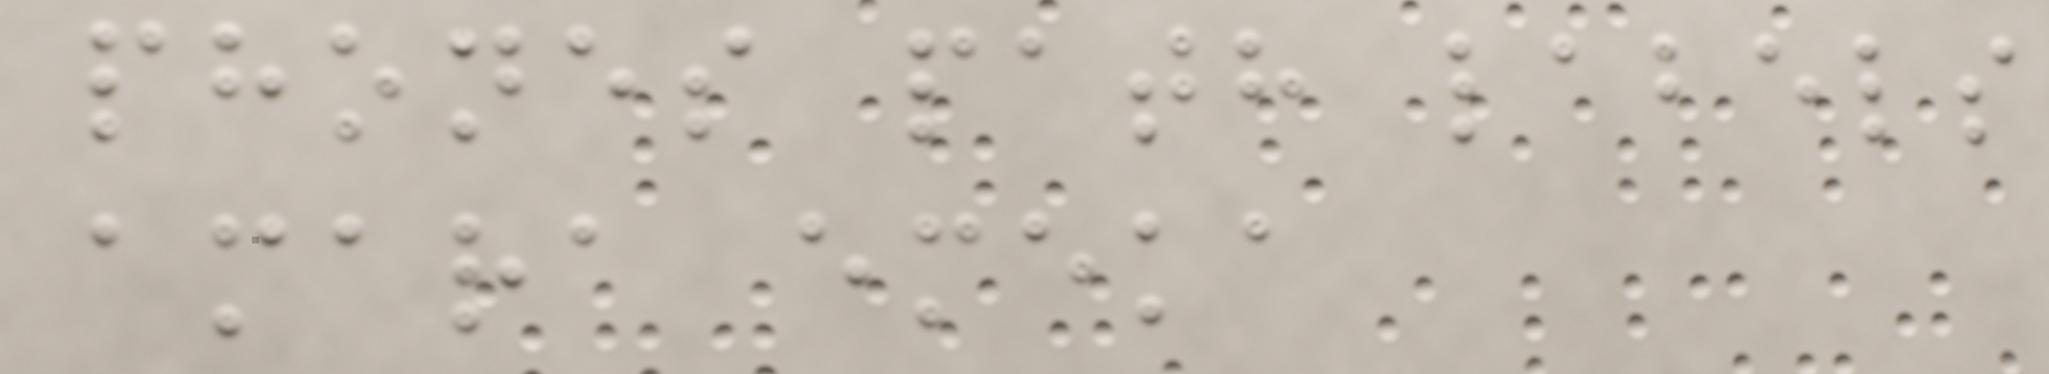phones path labels
amara emeka
